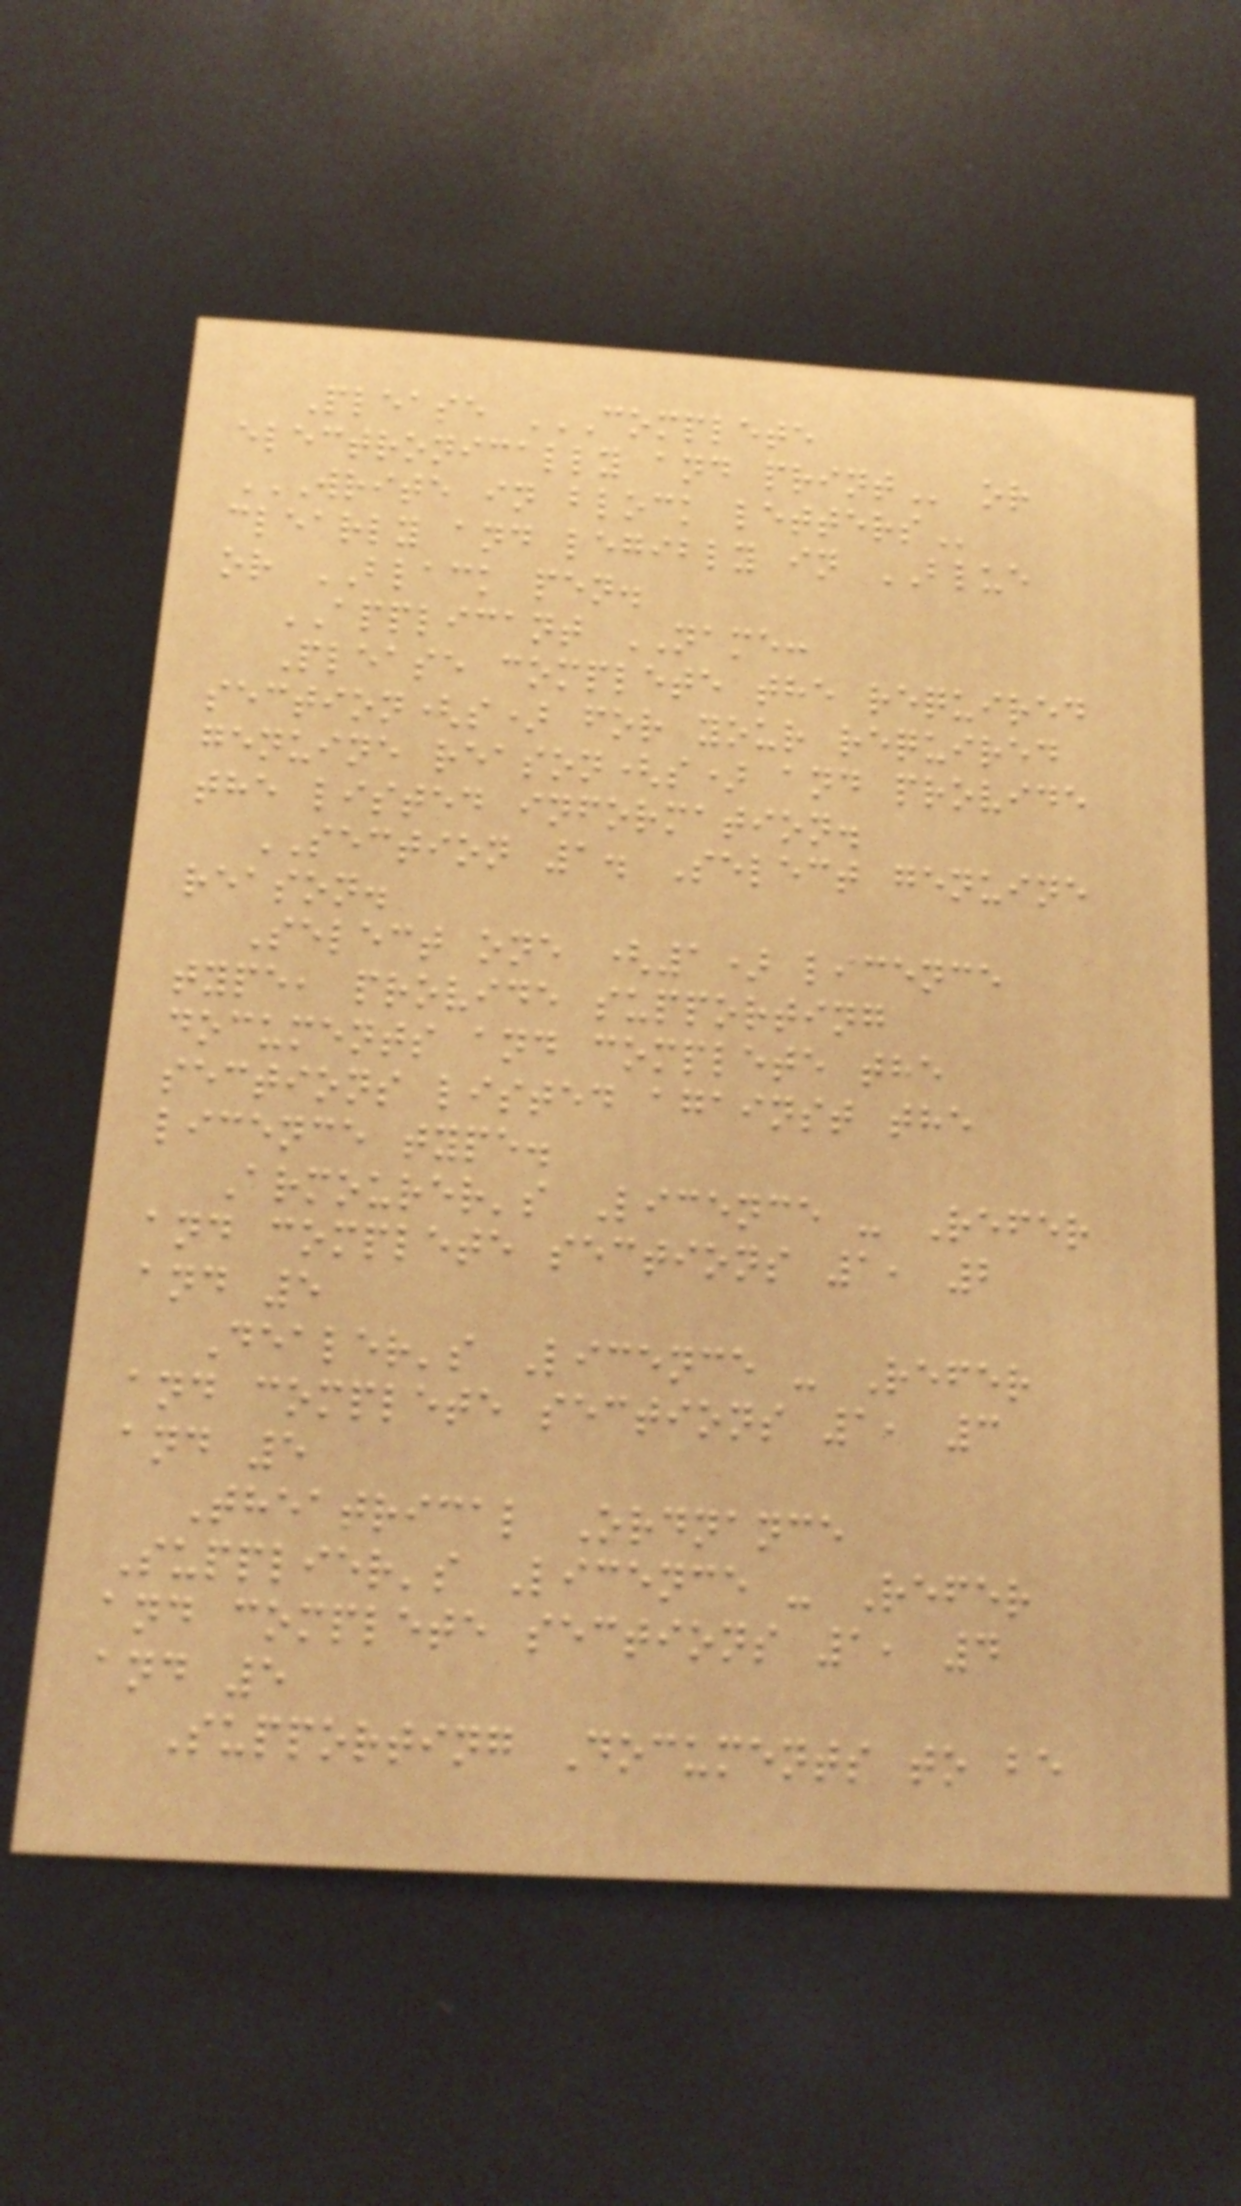Please COMPLETE
ELECTRONICALLY AND PRINT or
WRITE IN BLOCK LETTERS
clearly and legibly in BLUE
or BLACK pen.
APPLICANT NAME:
Please complete the required
section(s) for your required
genuine reason(s) and provide
the listed information.
SECTION 1. Select genuine
reason.
Select one (1) licence
type, provide supporting
documents and complete the
sections listed against the
licence type.
Armourer's Licence - Refer
and complete sections 1, 2
and 5
Dealer's Licence - Refer
and complete sections 1, 3
and 5
Theatrical Ordnance
Supplier's Licence - Refer
and complete sections 1, 4
and 5
Supporting Documents to be
